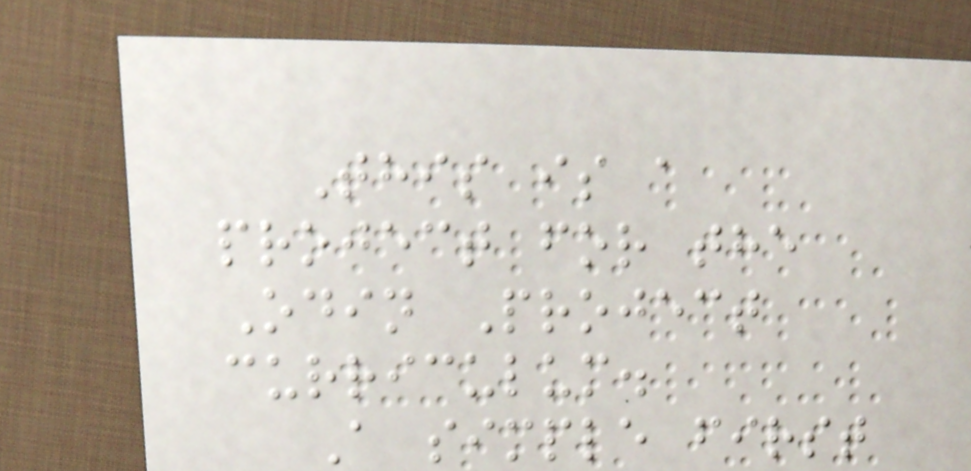This is a
project for the
Odin Project
curriculum.
A simple first
